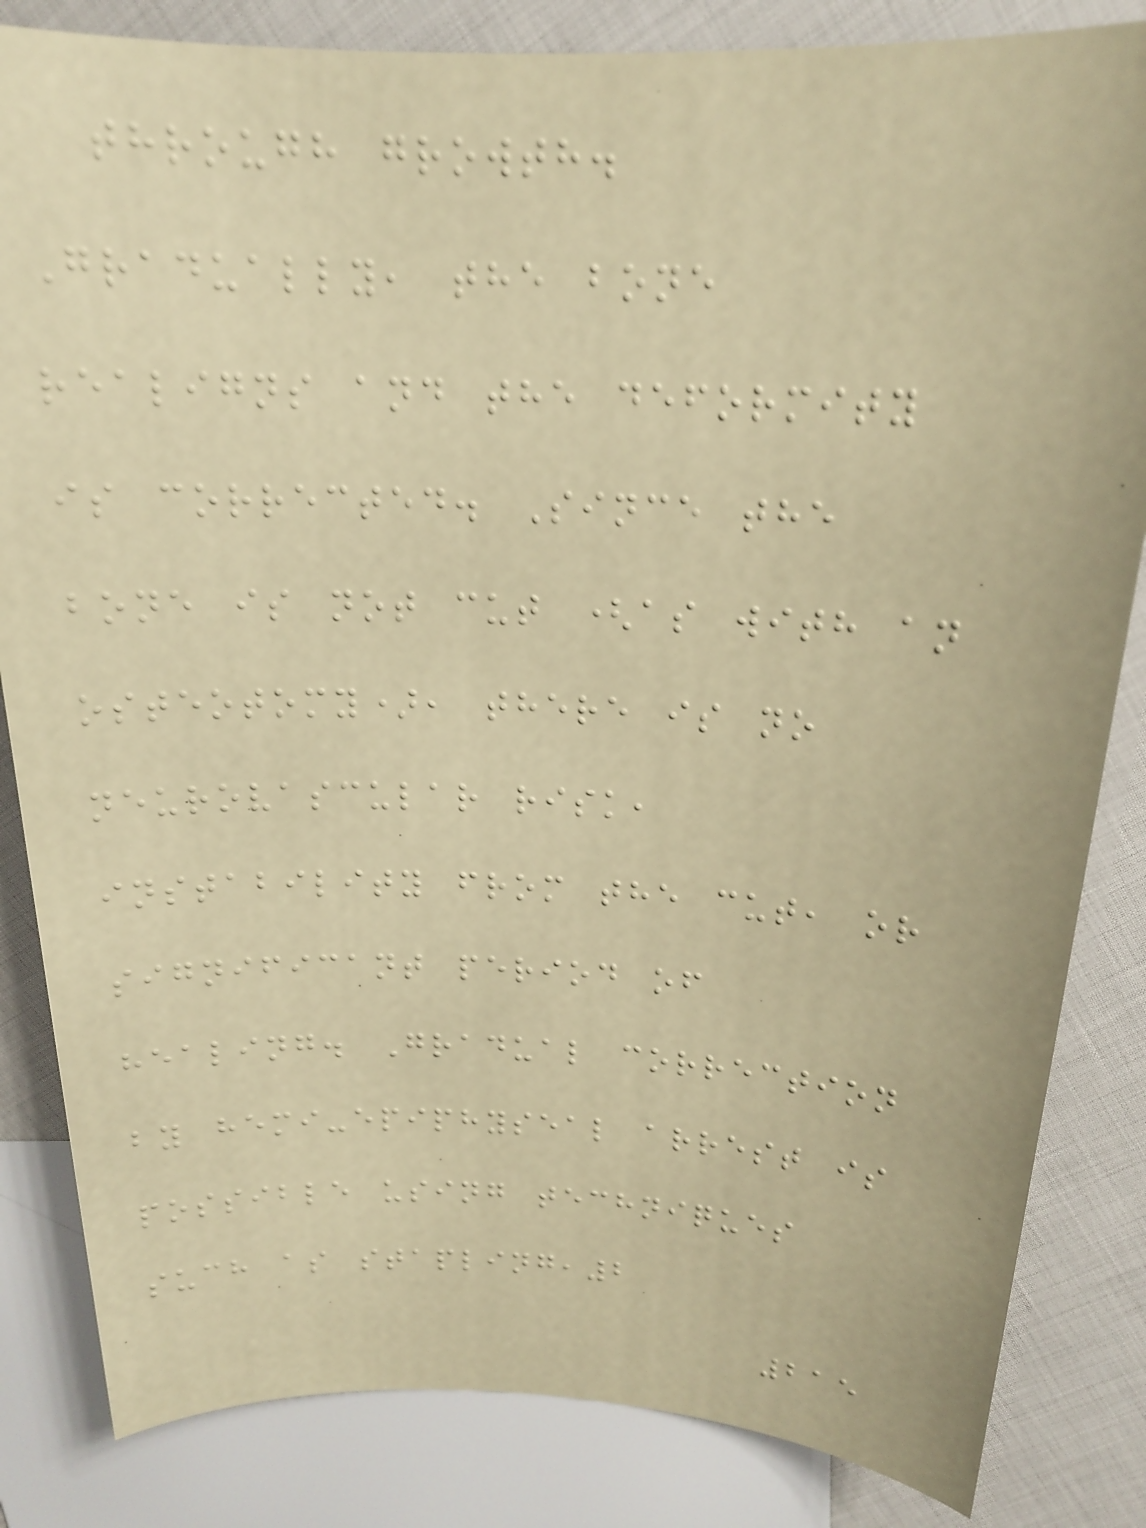through growth.
Gradually, the bone
realigns and the deformity
is corrected. Since the
bone is not cut (as with an
osteotomy), there is no
neurovascular risk,
instability from the cut, or
significant period of
healing. Gradual correction
by hemi-epiphyseal arrest is
possible using techniques
such as stapling,2
215
